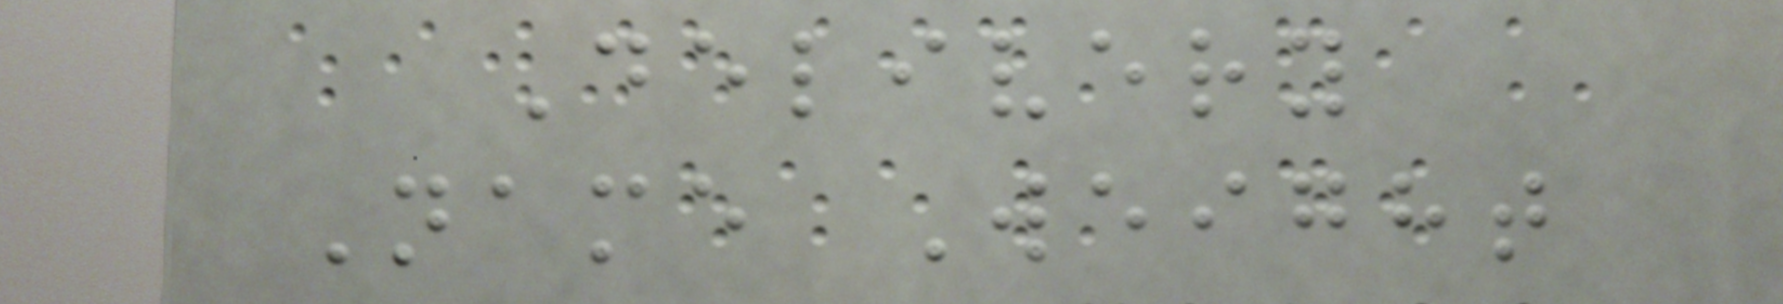Delivery
Name Weight
